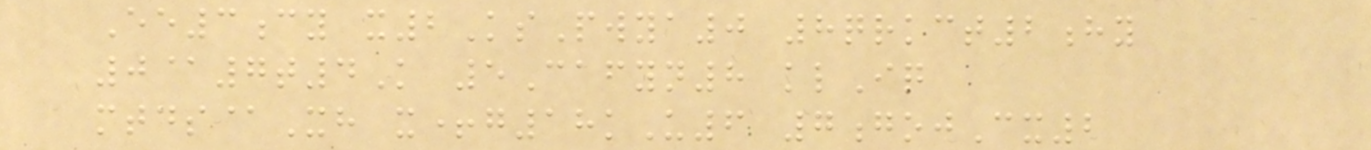Ee3cy x2KsPwya0 8qrkct2hy
0@7t4K 5Cafyn8 klIq
mtds@Xh x+g18kU6 7gojCx2
